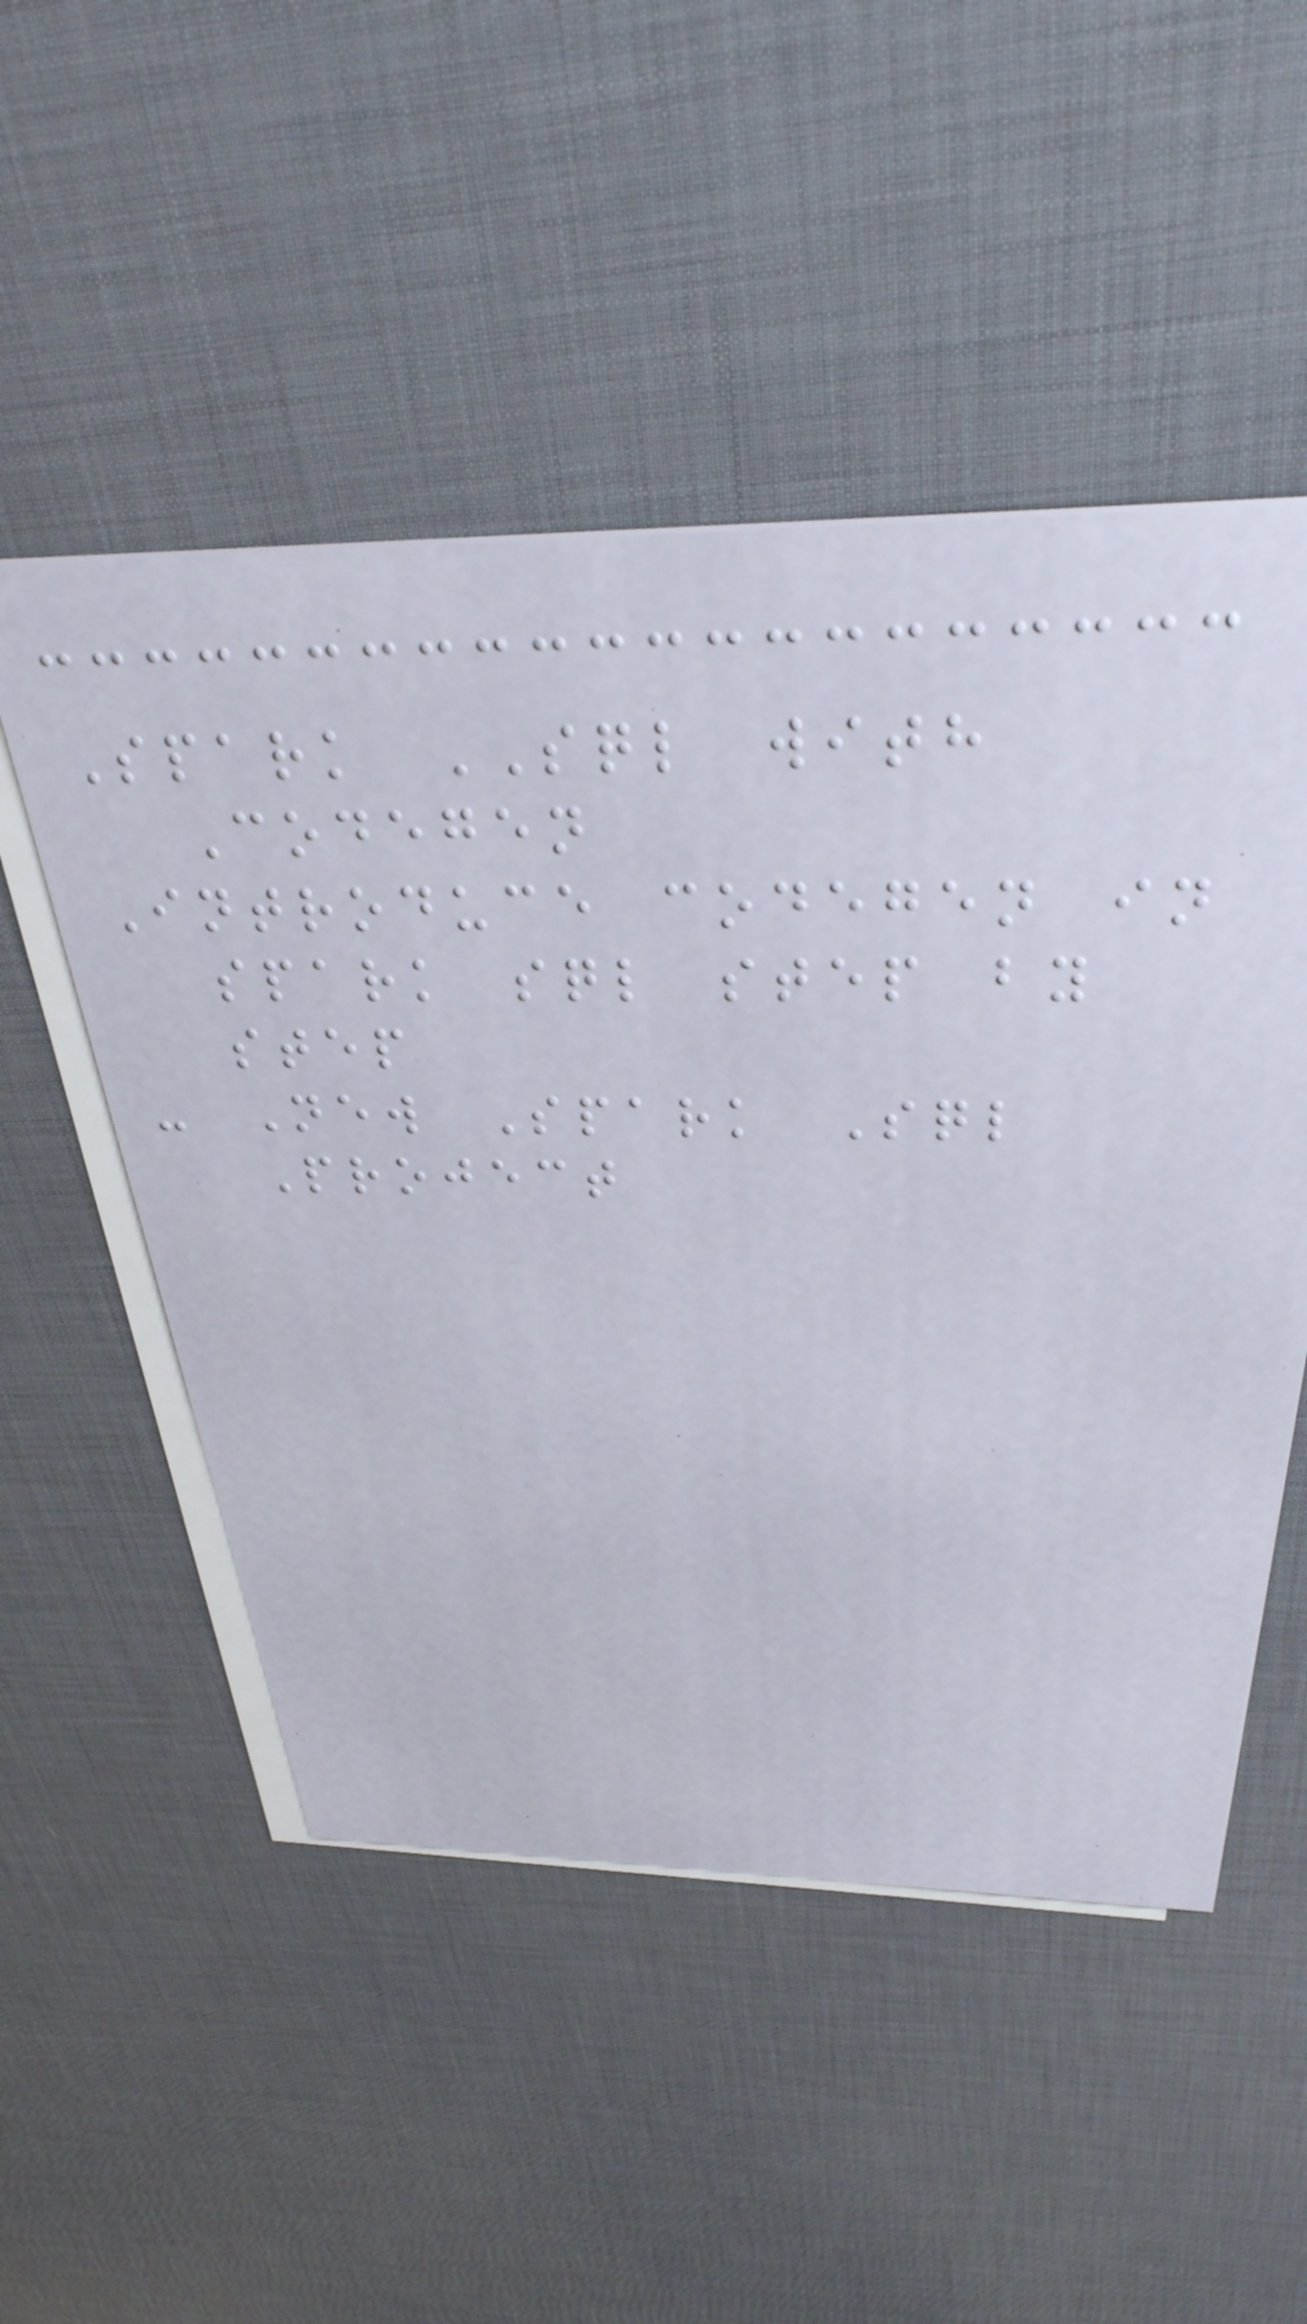Spark SQL with
Codegen
Introduce codegen in
spark sql step by
step
- New Spark Sql
Project
